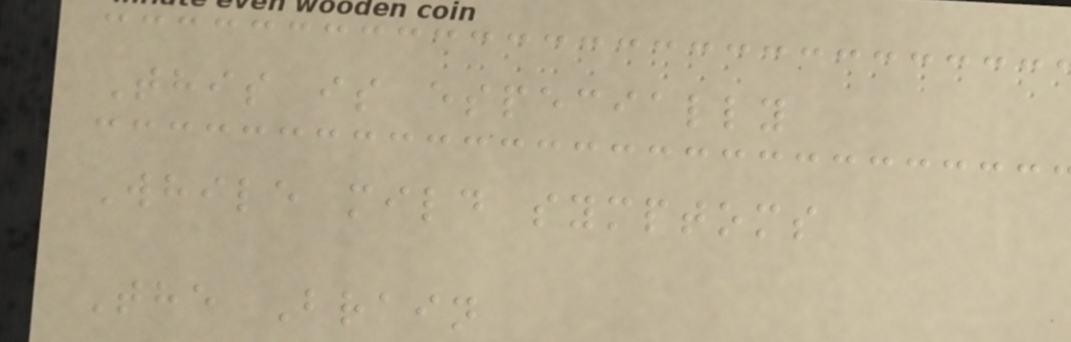This is especially
While mild symptoms
The Brain
